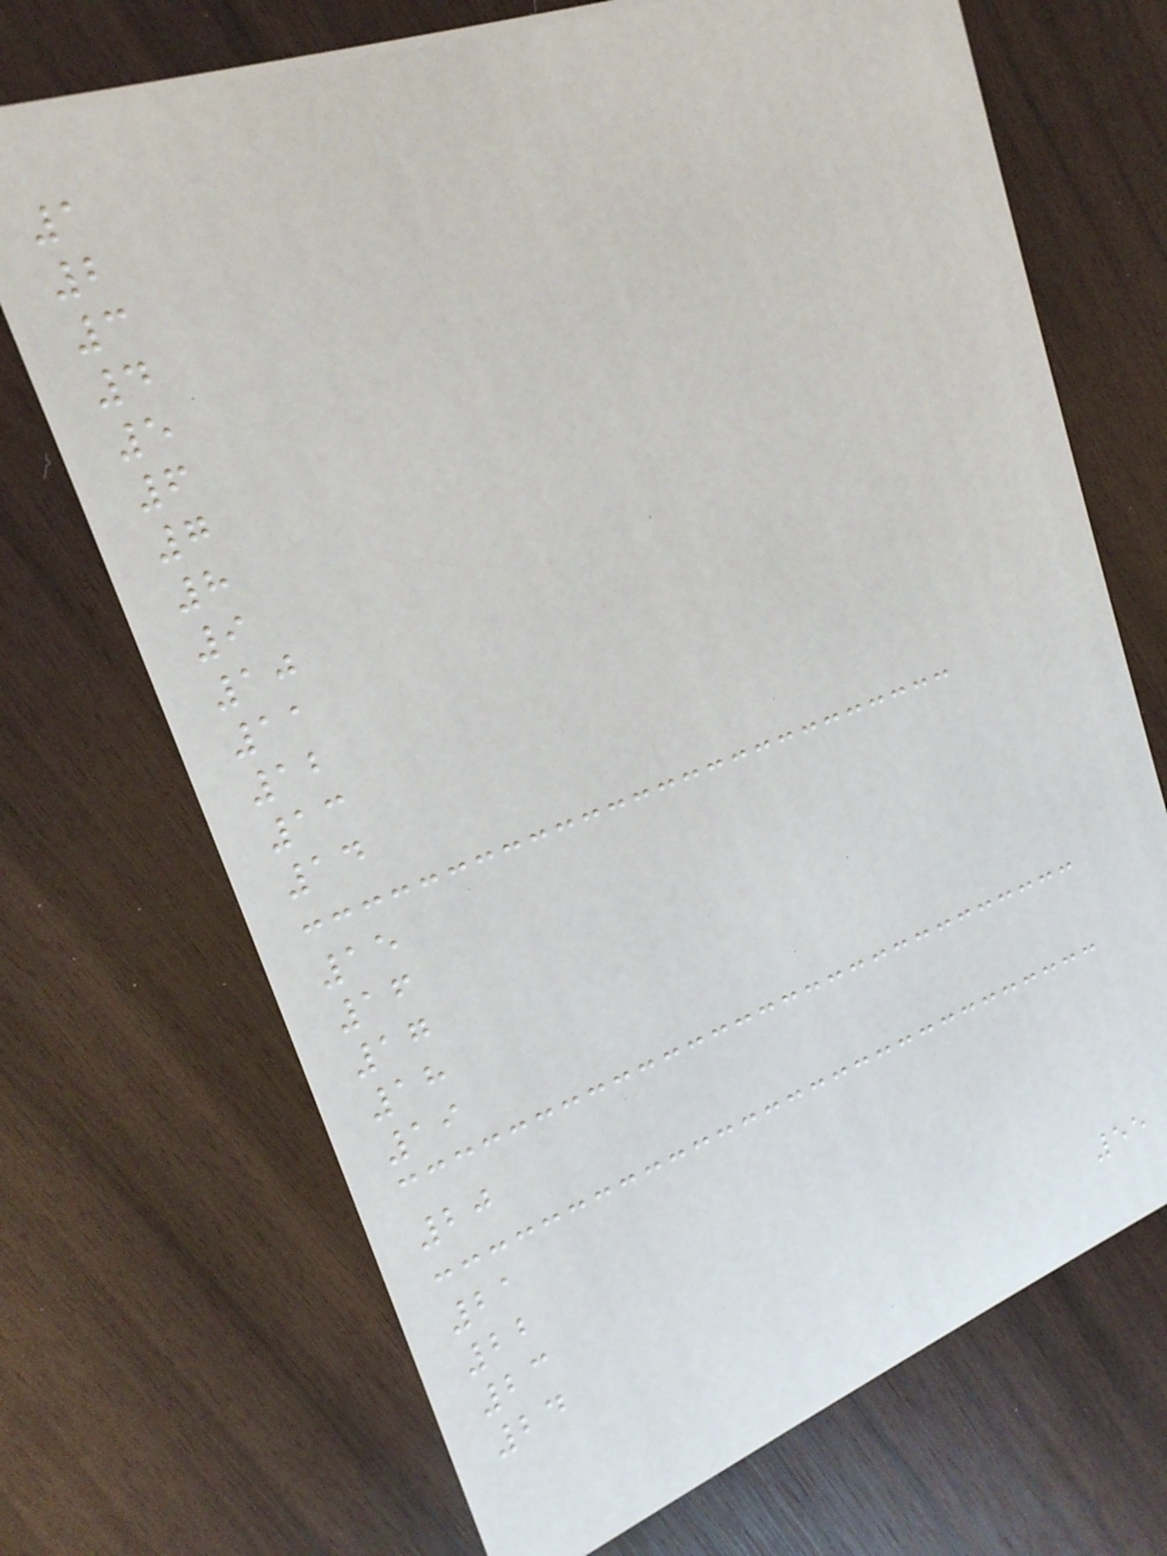1
2
3
4
5
6
7
8
9
10
11
12
13
14
15
16
17
18
19
20
21
22
23
24
55
